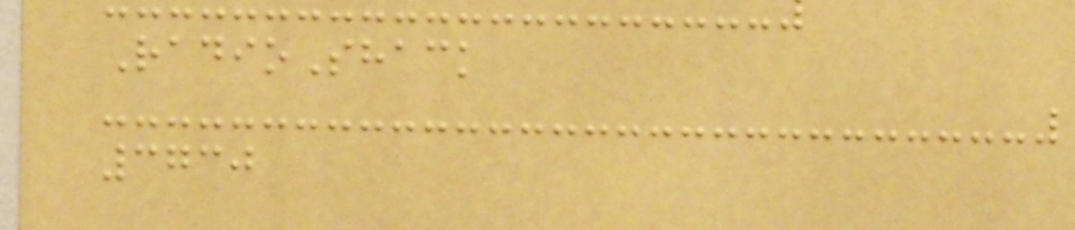RadioShack
3730
